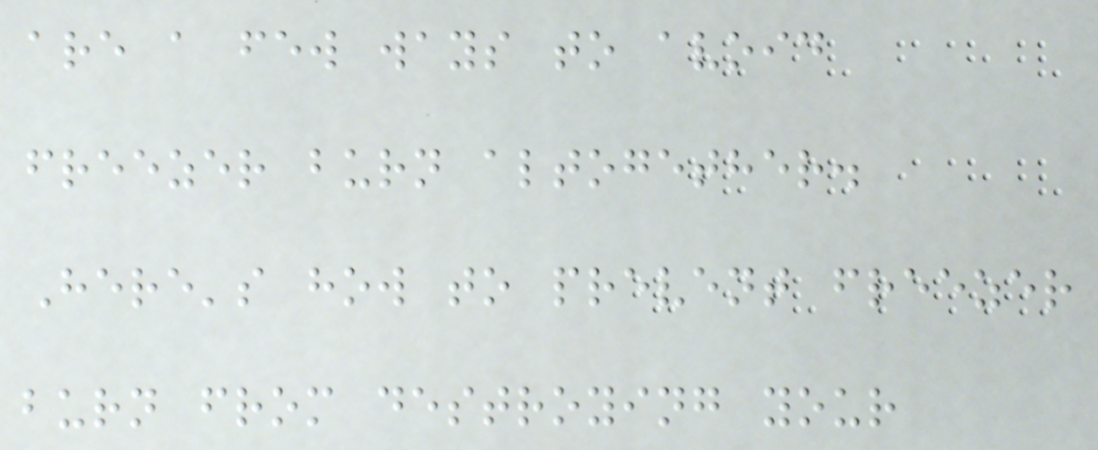are a few ways to avoid
freezer burn altogether.
Here's how to prevent freezer
burn from destroying your
